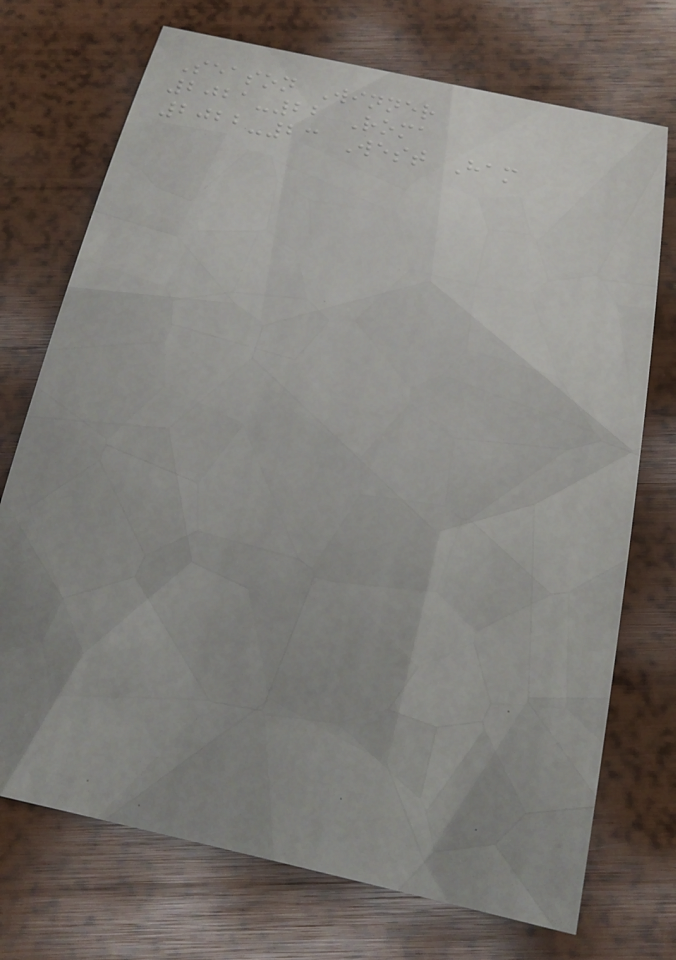Season Winner
2021-22 Roma
2022-23 West Ham
